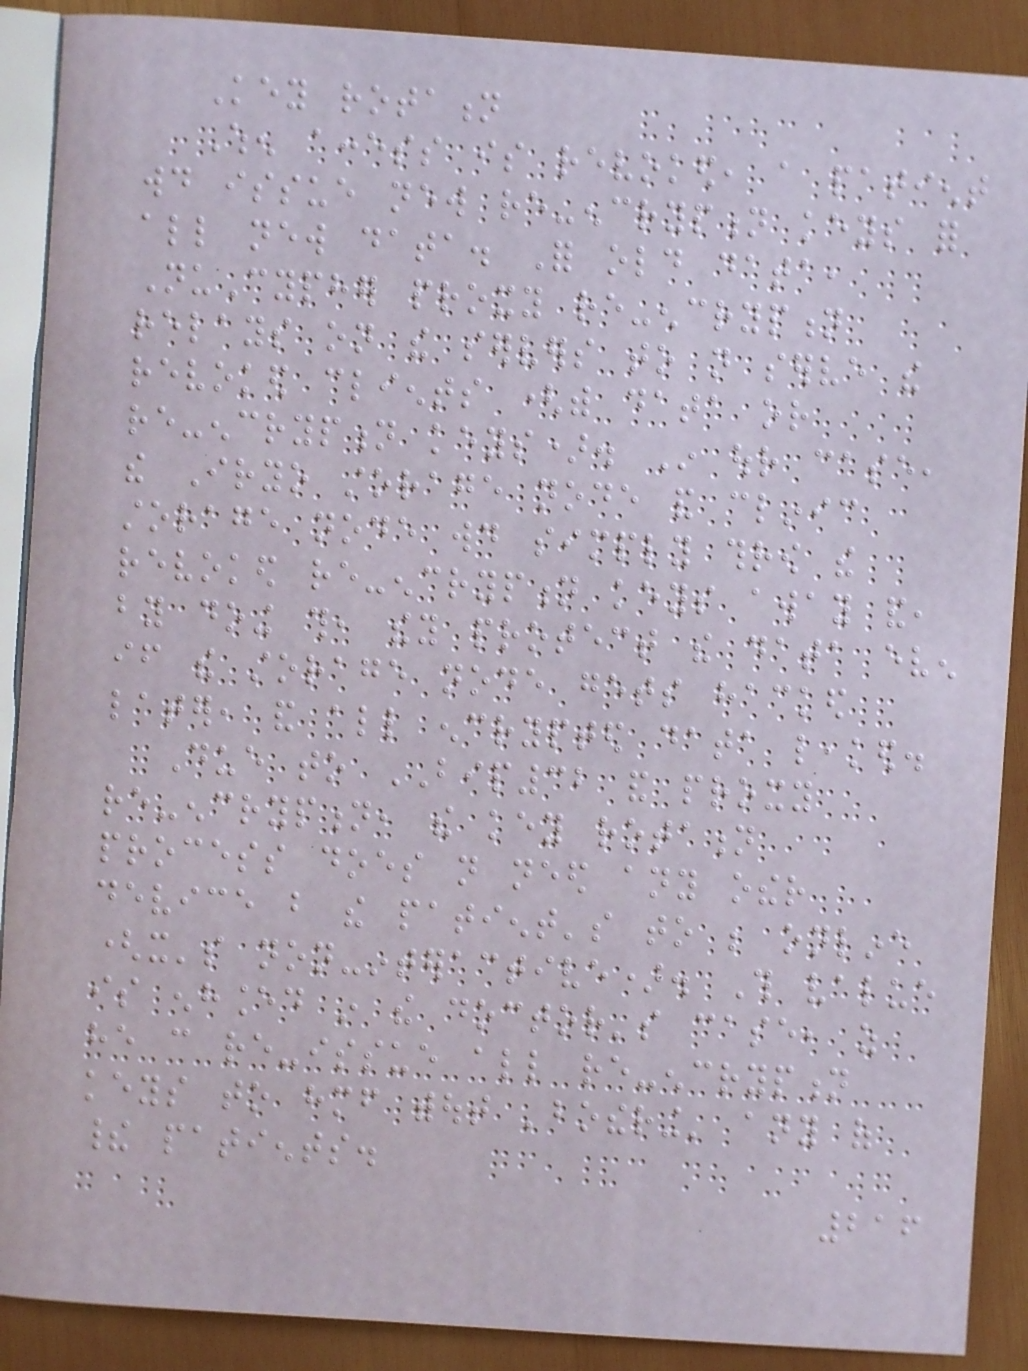Key rotation
When access is revoked, a patient
would issue new re-encryption keys for
all new data. For old data,
NuCypher proxy re-encryption
relays on the servers to not serve the
revoked clients (with data or
re-encryption keys). In our case,
the Iryo storage node and clinic
storage node would simply throw the
revoked re-encryption keys away and,
by doing this, they protect the data even
if the storage node gets hacked
later, and all encrypted data leaked.
Due to BIP32 and proxy
re-encryption, the key rotation
process does not need any other
device but the patient's to be online
(it's non-interactive). This value
is enhanced in the doctor's case, as
he can re-issue all re-encryption
keys to himself without 'bothering' any of
their patients.
216
